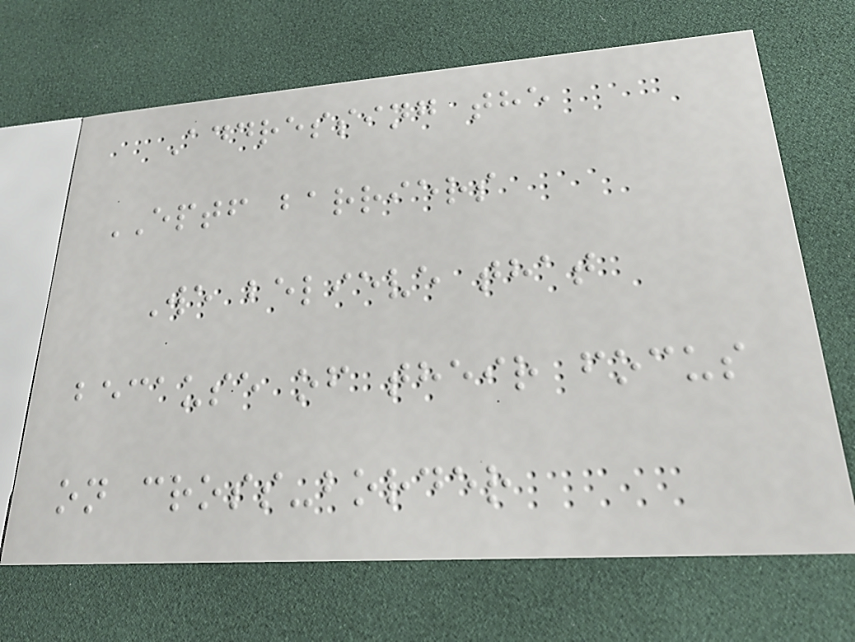Addressing the
EPTF barriers
We believe that
because of their focus
on cross-border
